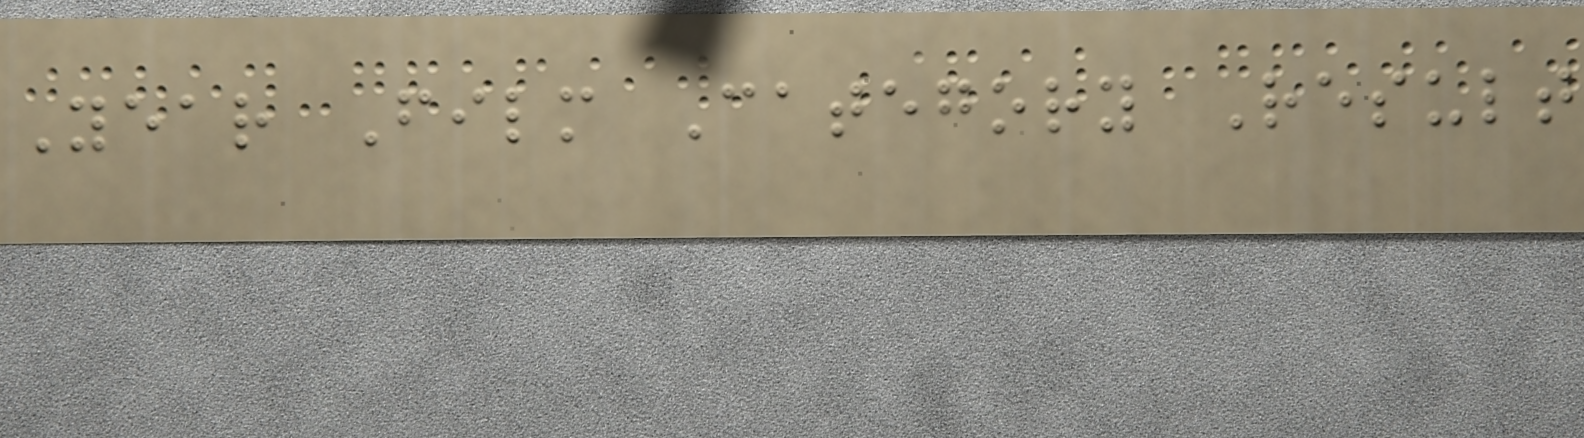Year Film Category Result
